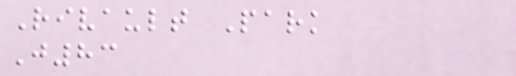Rivault Park
J83
